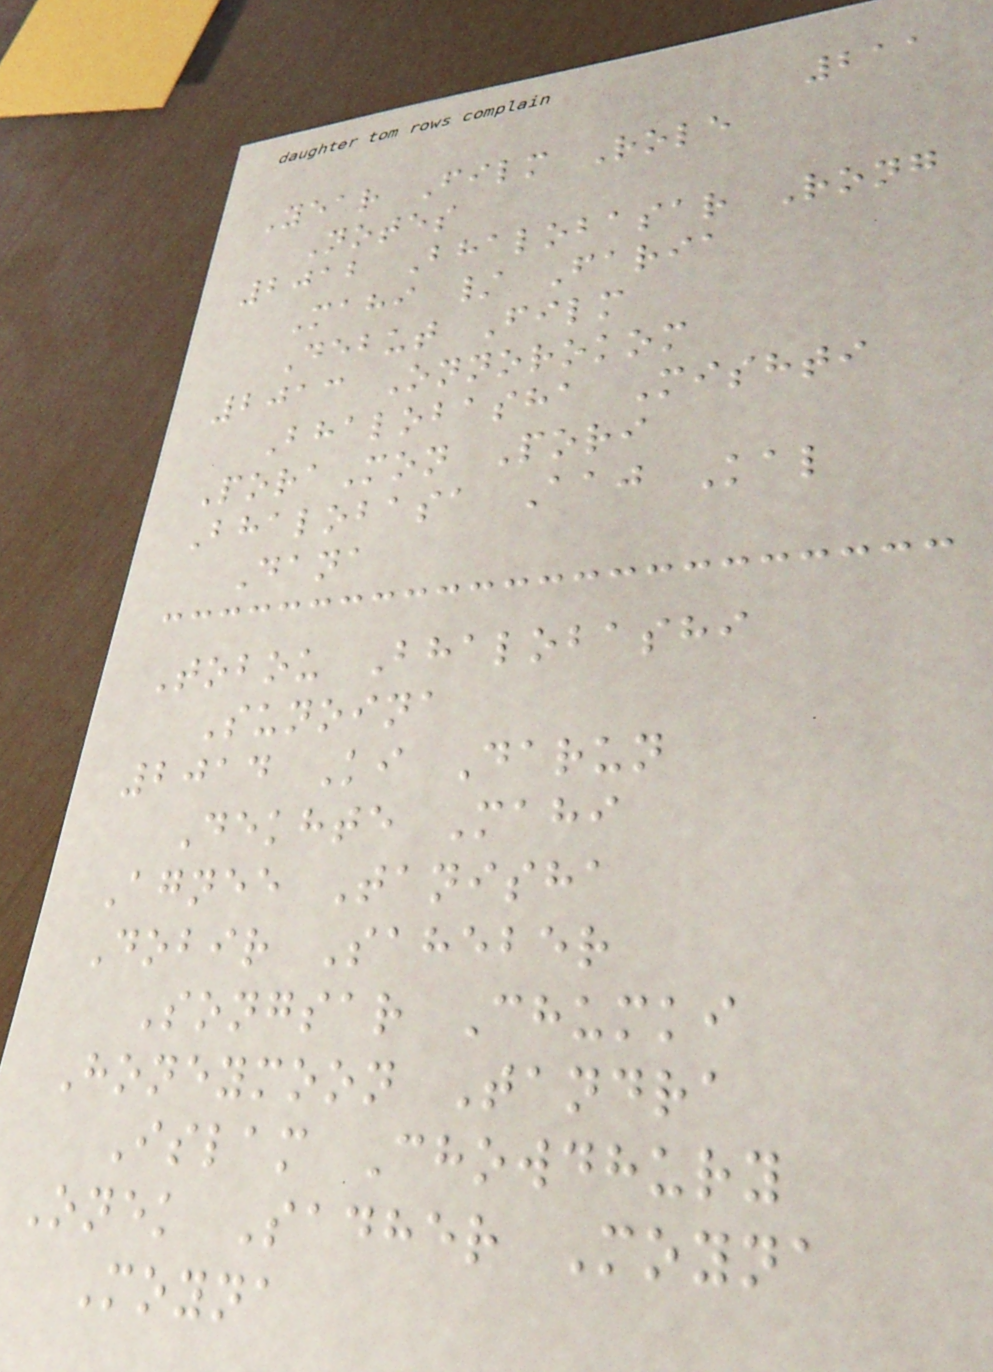211
Year Film Role
Notes
2012 Bhalobasar Rong
Mahi / Faria
Debut Film
2013 Onnorokom
Bhalobasha Mishti
PoraMon Pori
Bhalobasa Aaj Kal
Dana
Tobou Bhalobashi
Sunoina
2014 Ki Darun
Dekhte Mahi
Agnee Tanisha
Dobir Saheber
Songsar Chumki
Honeymoon Tandra
Islam Chowdhury
Onek Sadher Moyna
Moyna
